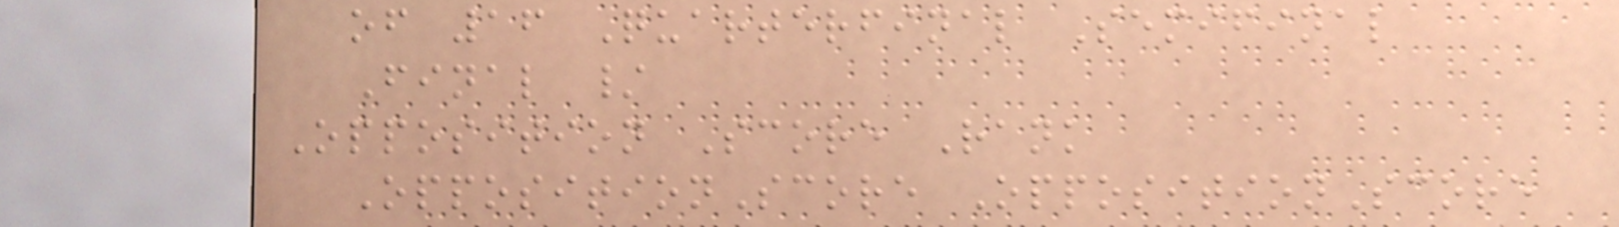of 16 Quarterfinal Semifinal
Final /
Opposition Score Rank
OppositionScore OppositionScore
